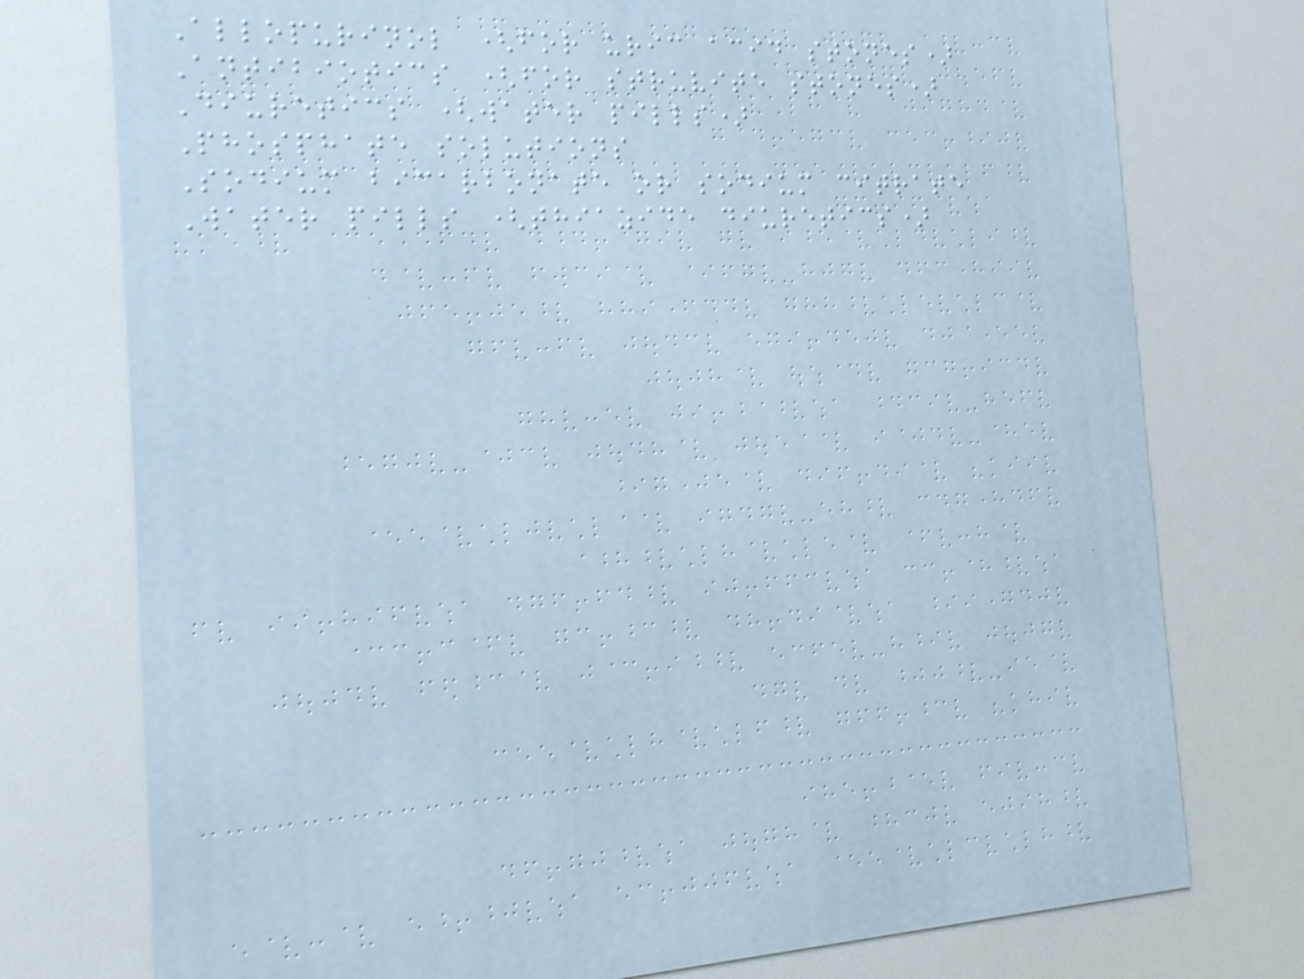Allopurinol (for uric acid stones)
Antibiotics (for struvite stones)
Diuretics (water pills)
Phosphate solutions
Sodium bicarbonate or sodium citrate
Water pills (thiazide diuretics)
